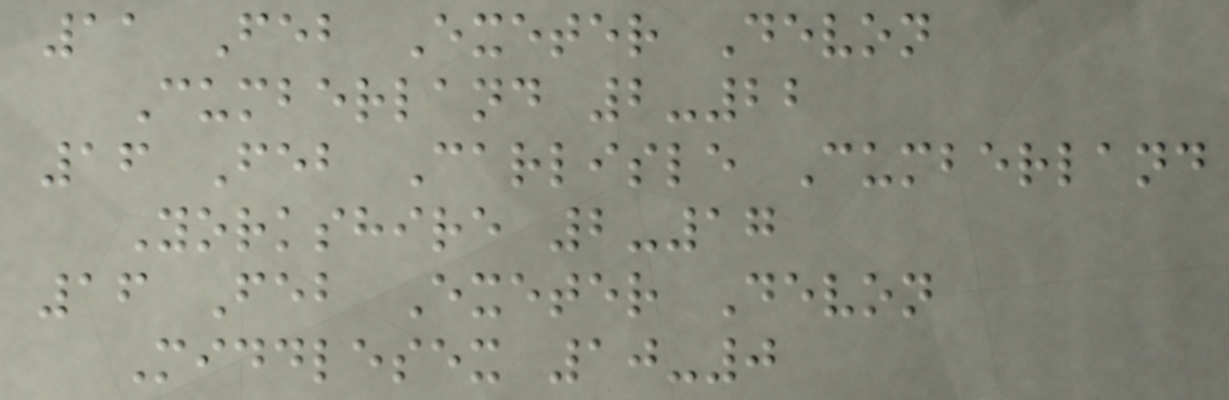11 Feb Exeter Devon
Cumberland 2-22
16 Feb Carlisle Cumberland
Yorkshire 2-17
16 Feb Exeter Devon
Middlesex 10-0
